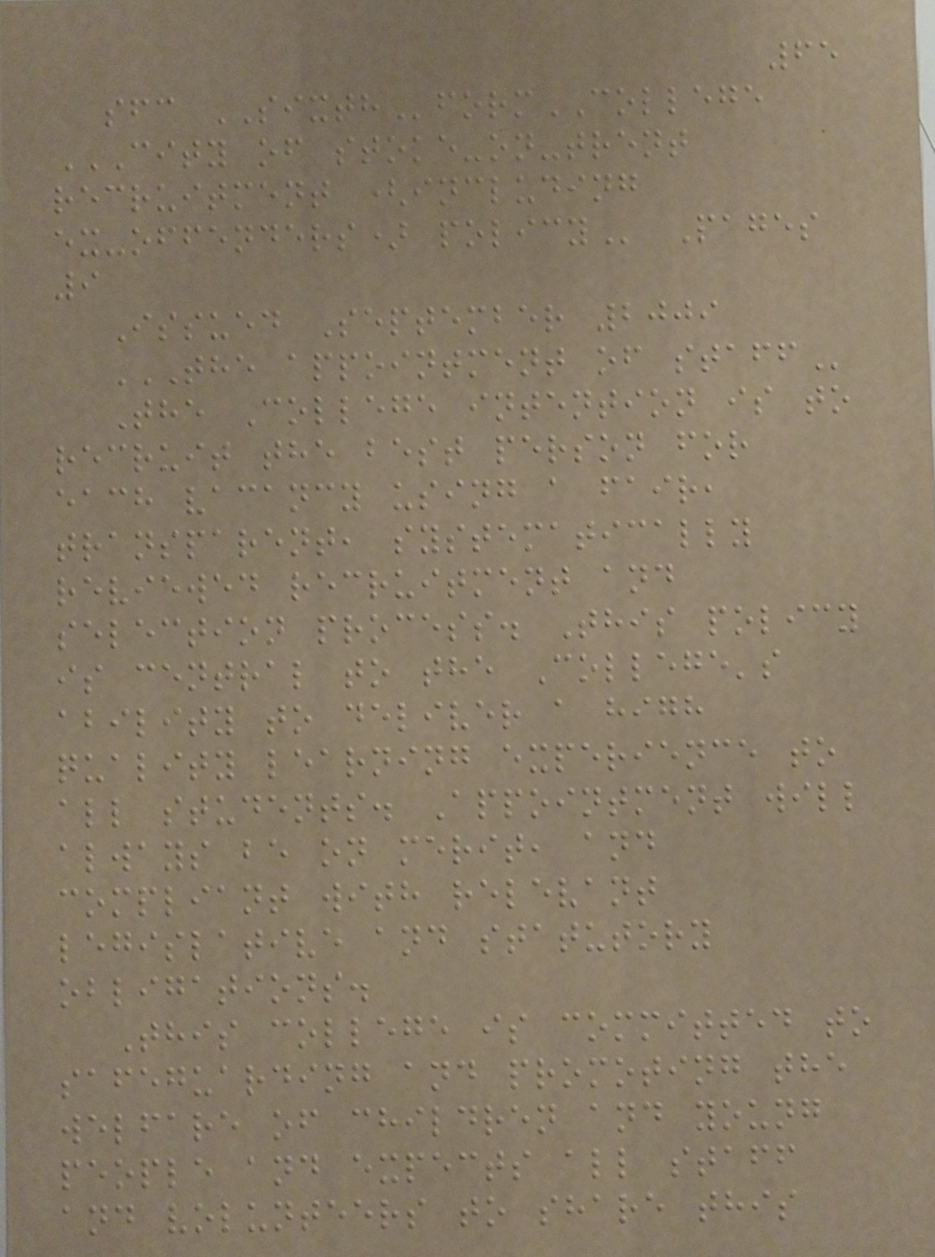65
sfc SIXTHformCOLLEGE
CITY OF STOKE-ON-TRENT
RECRUITMENT (INCLUDING
EX-OFFENDERS) POLICY Pages
9
Issued September 2009
THE APPOINTMENT OF STAFF
The College intention is to
recruit the best person for
each vacancy using a fair,
transparent, systematically
reviewed recruitment and
selection process. This policy
is central to the College's
ability to deliver a high
quality learning experience to
all students. Appointment will
always be on merit, and
compliant with relevant
legislative and statutory
obligations.
This college is committed to
safeguarding and promoting the
welfare of children and young
people and expects all staff
and volunteers to share this
